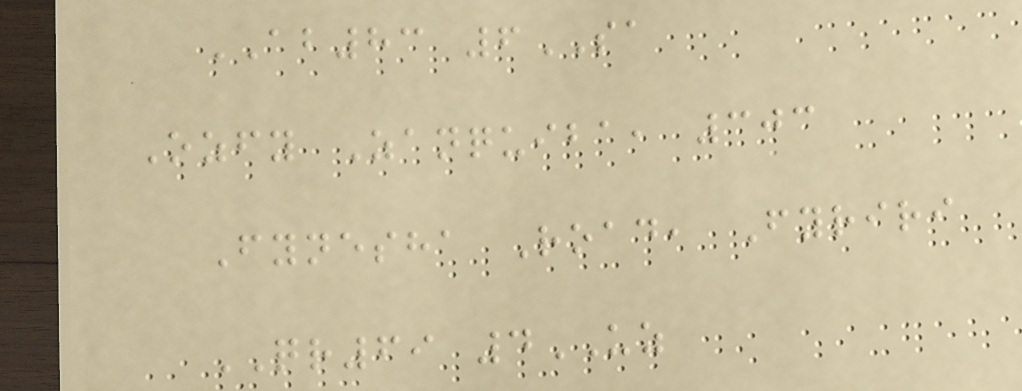AB83 6SA
Ozfy Zanquiba, 303
Fynesha Road, Fyriri
QR69 4UZ
